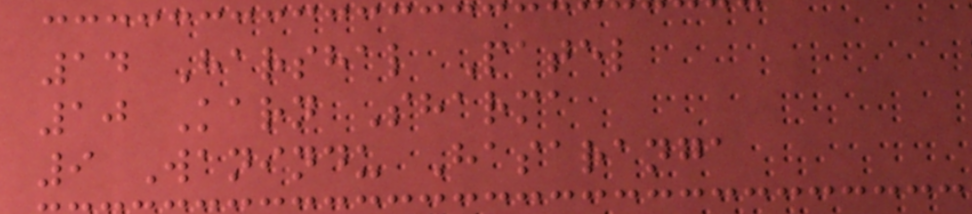14 Harshal Patel
10 Karn Sharma
9 Wanindu Hasaranga
